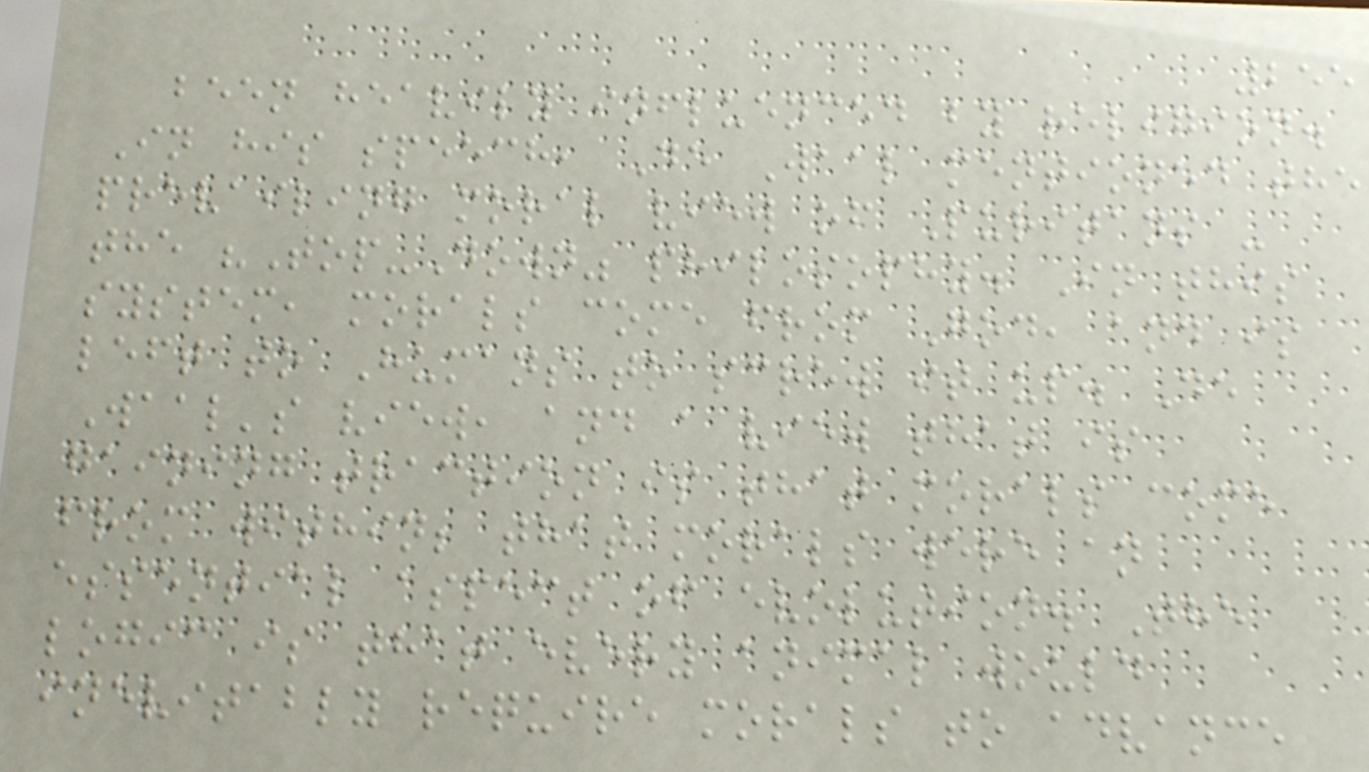255
been heavily influenced by religion.
In his speech, De Waal mentioned the
prevailing moral view of Puritans -
the "Top-Down" philosophy. In this
system, morals come from God, and is
left to Humans to screw it up. De
Waal's view, and a view that is
gaining traction is that morals come
from within; that morals were an
essential aspect of evolution. The
logic is that every animal would
inevitably require morals to advance
